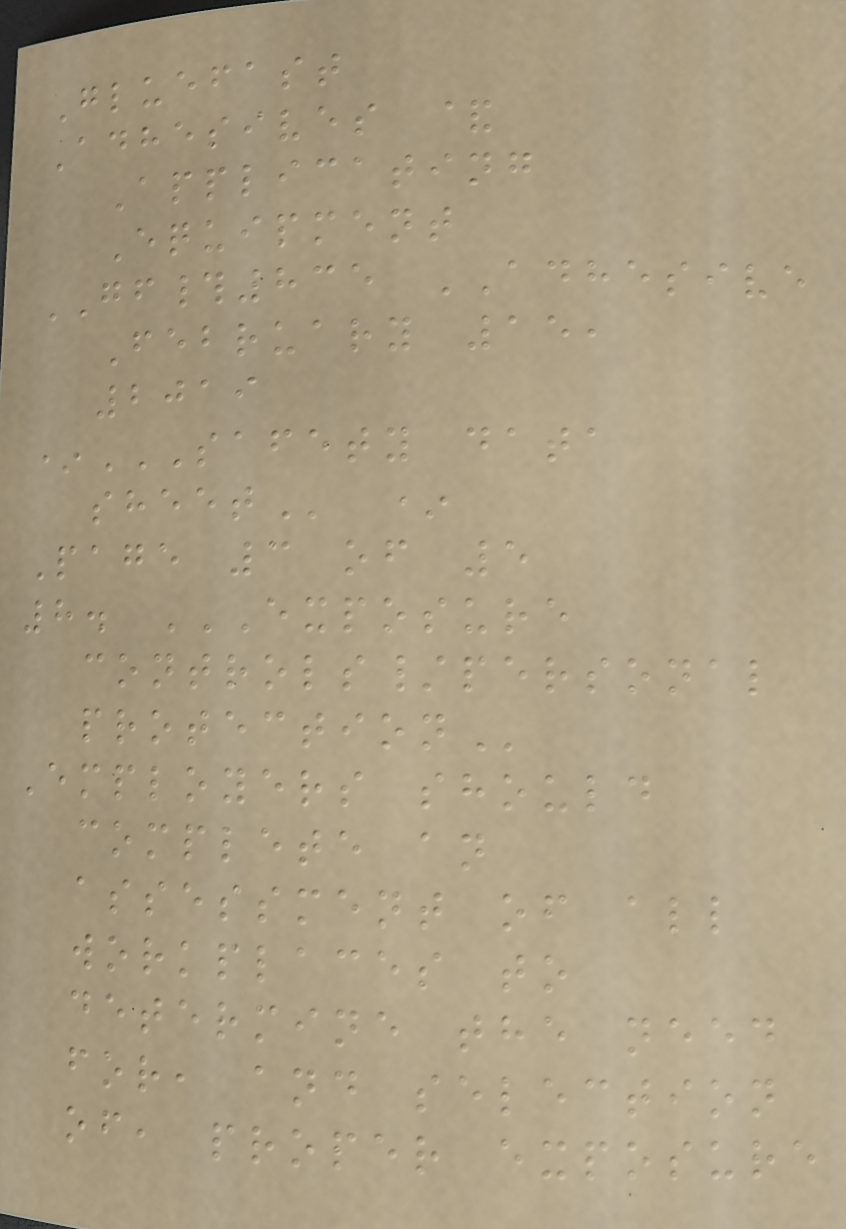Gluefast
Adhesives &
Applicating
Equipment
GF#835 ADHESIVE
February 15,
2019
*SAFETY DATA
SHEET *
Page 3 of 5
8. EXPOSURE
CONTROLS/PERSONAL
PROTECTION
Employers should
complete an
assessment of all
workplaces to
determine the need
for, and selection
of, proper exposure
